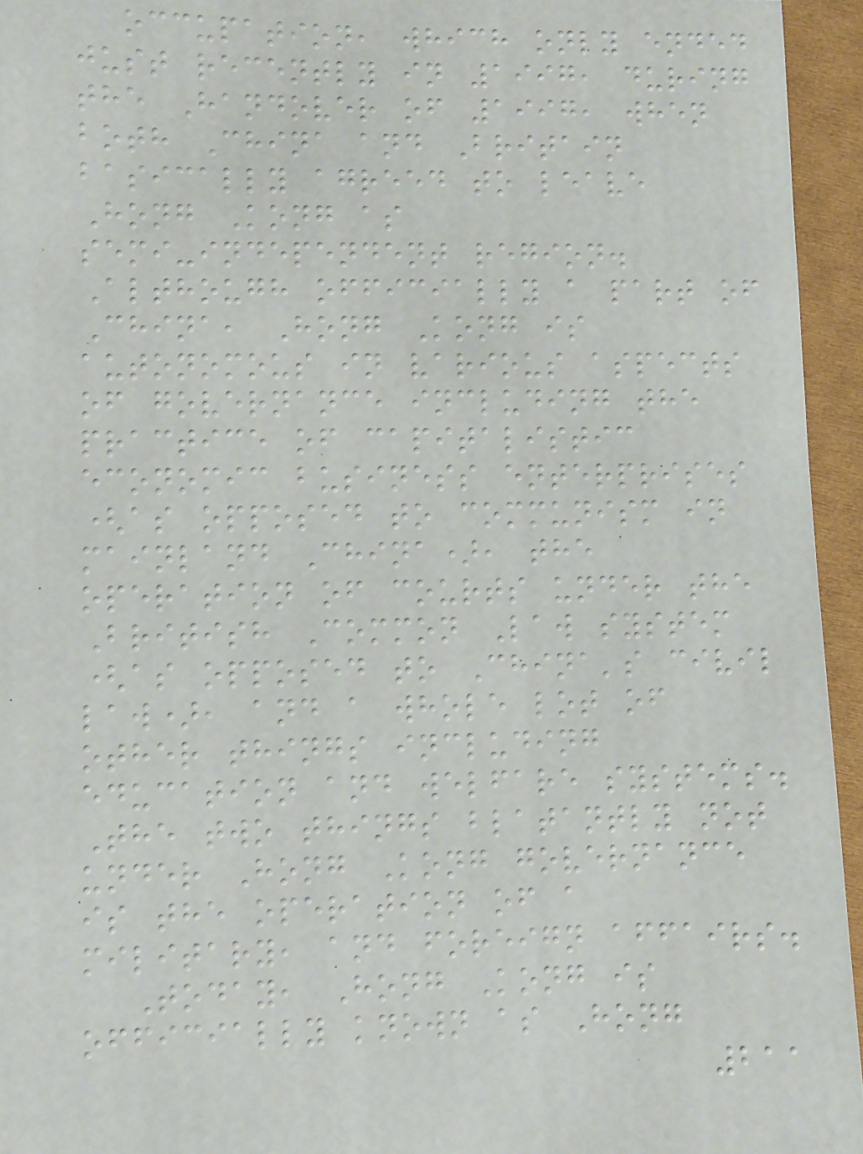occupation, which only ended
just recently in 1997, during
the Handover of 1997, when
both China and Britain
basically agreed to leave
Hong Kong as
semi-independent region.
Although officially a part of
China, Hong Kong is
autonomous in various aspects
of governance including the
practice of capitalistic
economic business enterprises
(as opposed to communism in
mainland China), the
operation of courts under the
British Common Law system
(as opposed to China's civil
law), and a whole lot of
other things including
education and welfare systems.
The two things blatantly not
under Hong Kong governance
is the operation of a
military, and foreign affairs.
Today, Hong Kong is
officially known as Hong
211
